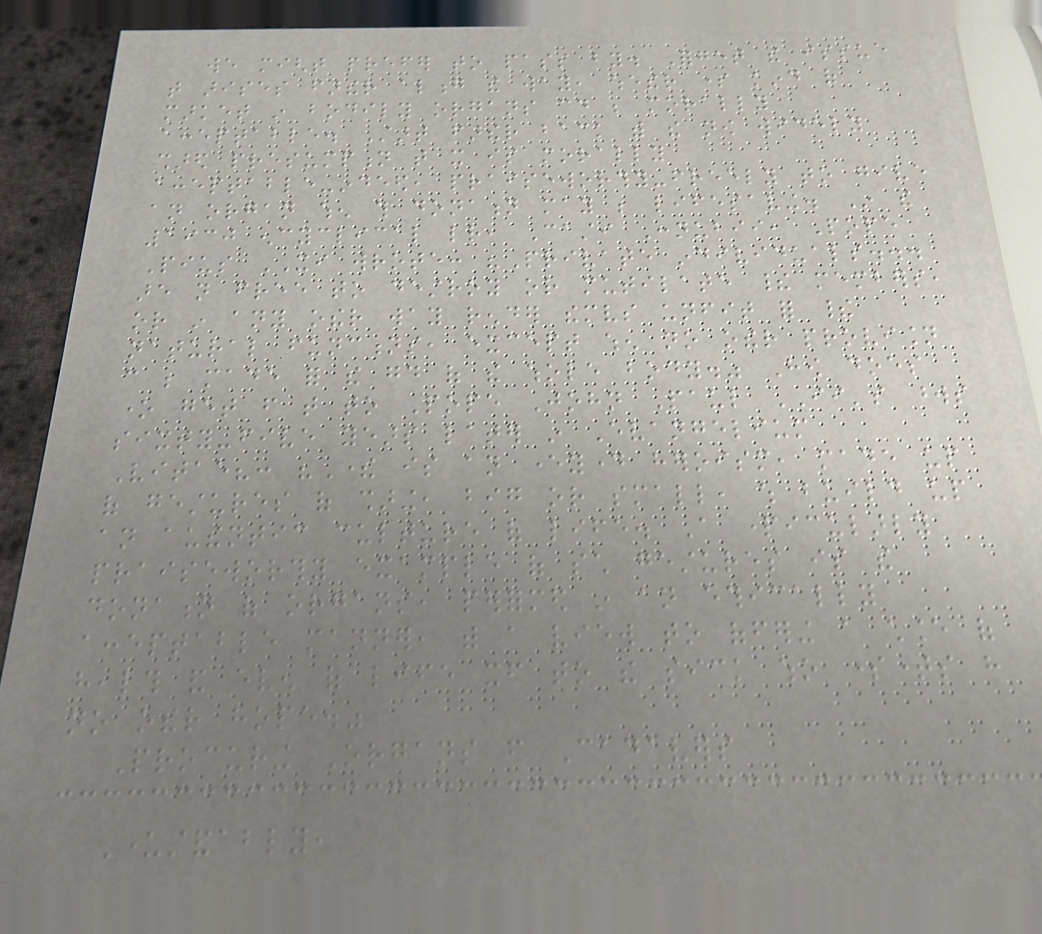we might prefer to pass by. Forget the issue
that arises farther along the way, whether some kind of
market in bodily organs could be morally
acceptable. Start farther back with the now widely
shared presumption that it is morally
acceptable-indeed, praiseworthy-freely to give
an organ when this donation may be lifesaving. In the
1930 encyclical letter, Casti Connubii, Pope
Pius XI wrote: "Private individuals...
are not free to destroy or mutilate their members,
or in any other way render themselves unfit for their
natural functions, except when no other provision
can be made for the good of the whole body." How does
one get from that to Pope John Paul II's words
sixty-five years later in Evangelium
Vitae?: "There is an everyday heroism, made up
of gestures of sharing, big or small, which build up
an authentic culture of life. A particularly
praiseworthy example of such gestures is the
donation of organs, performed in an ethically
acceptable manner, with a view to offering a chance of
health and even of life itself to the sick who sometimes have
no other hope."
Procuring Organs from Cadavers
Understandably,
